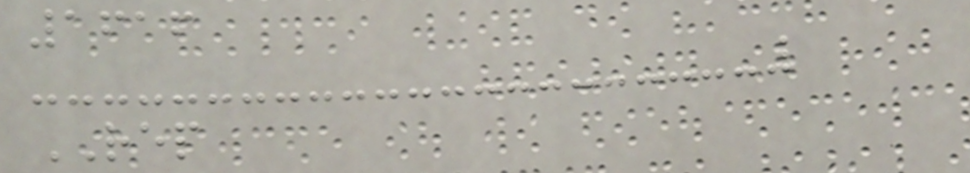1616
REP
